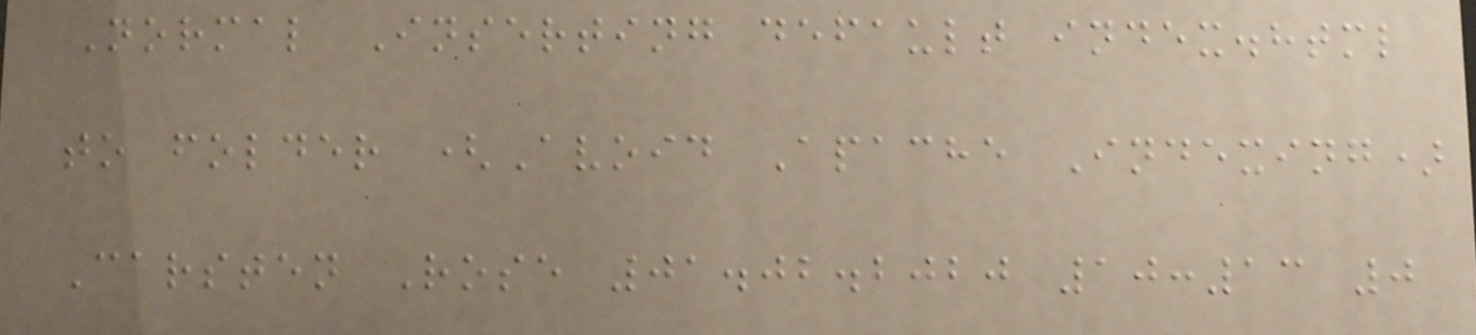Normal Inserting default index.html
to folder (Avoid Apache Indexing)
Carsten Rose 01.02.2020 10:13 0
